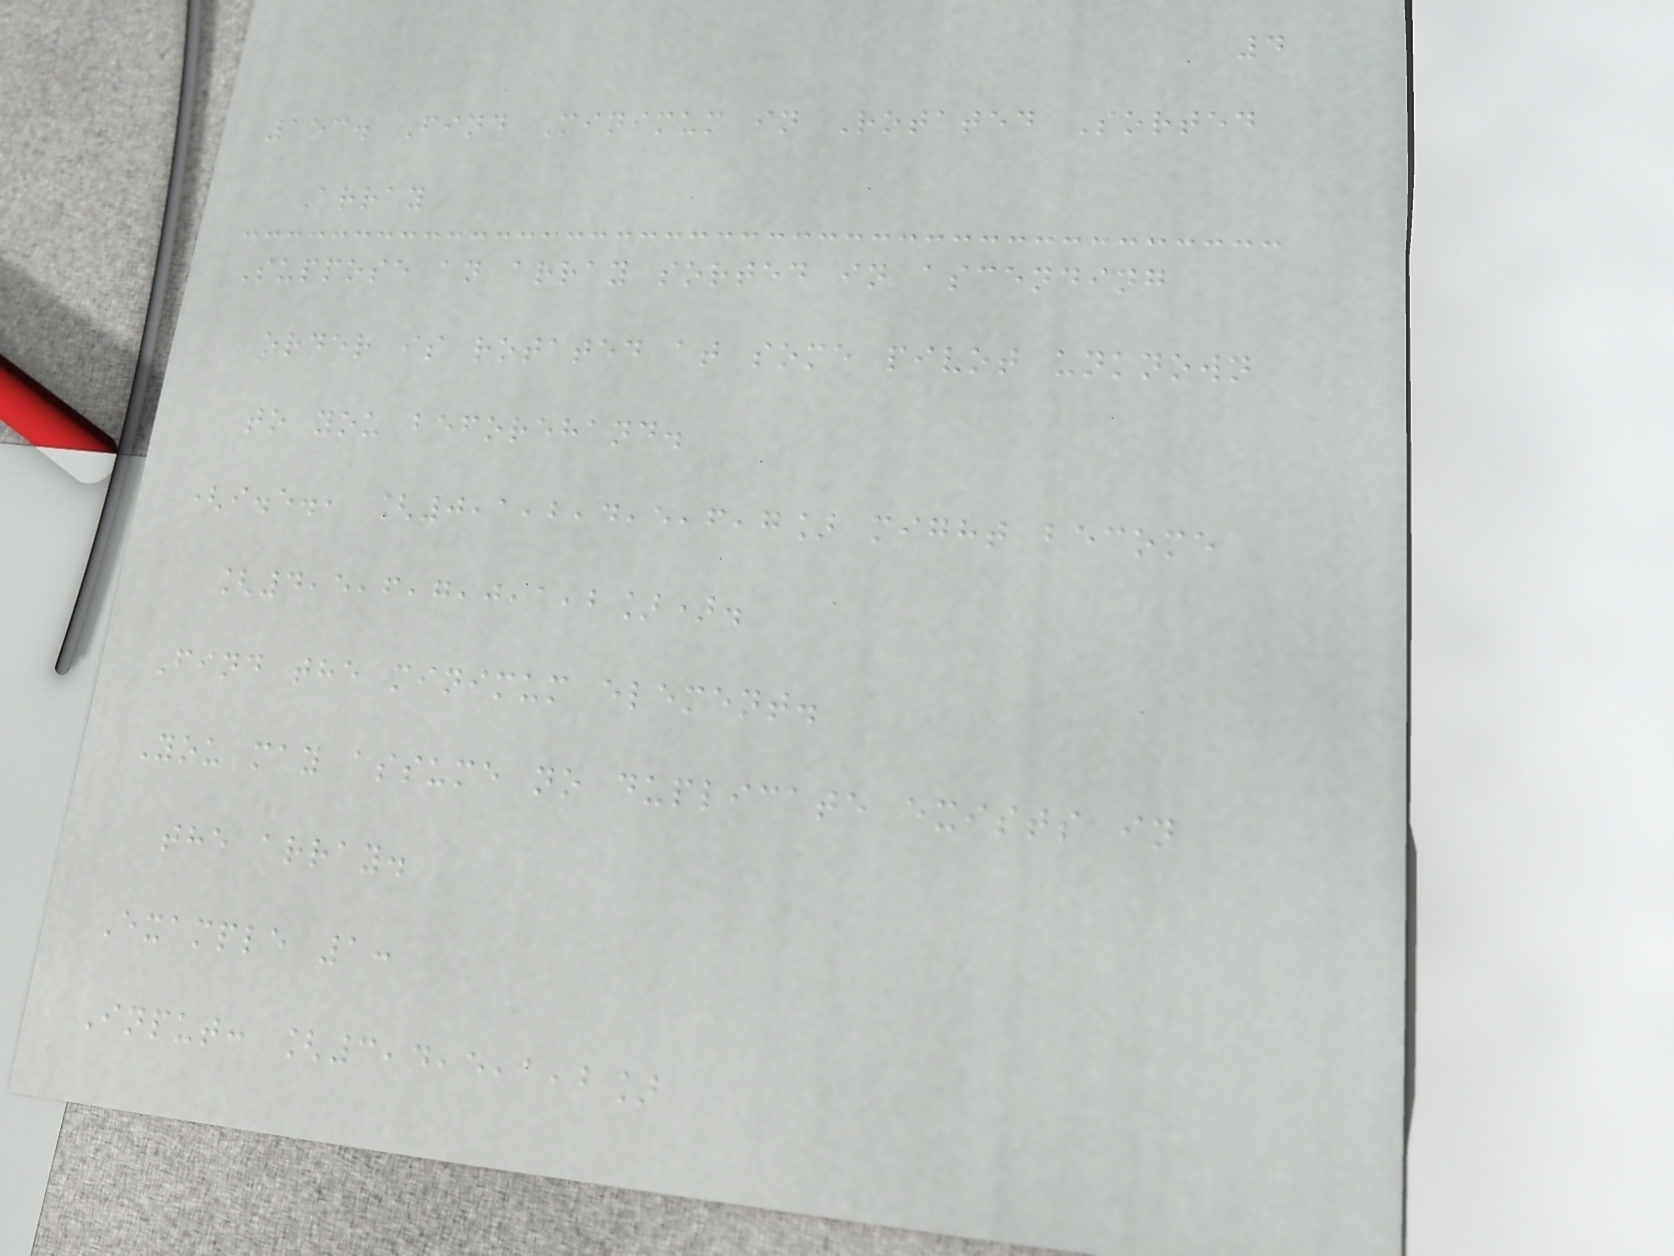4
153. Find Minimum in Rotated Sorted
Array
Suppose an array sorted in ascending
order is rotated at some pivot unknown
to you beforehand.
(i.e., [0,1,2,4,5,6,7] might become
[4,5,6,7,0,1,2]).
Find the minimum element.
You may assume no duplicate exists in
the array.
Example 1:
Input: [3,4,5,1,2]
